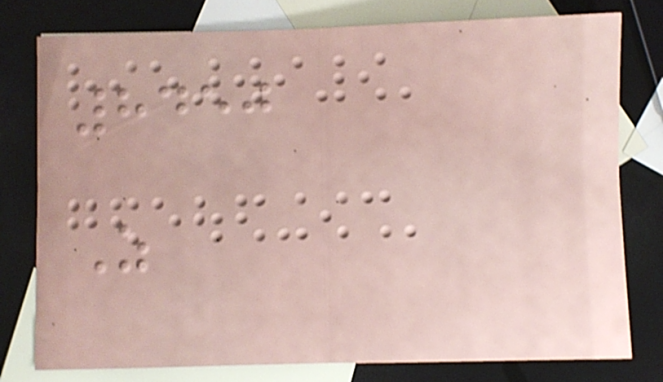8450
Z
